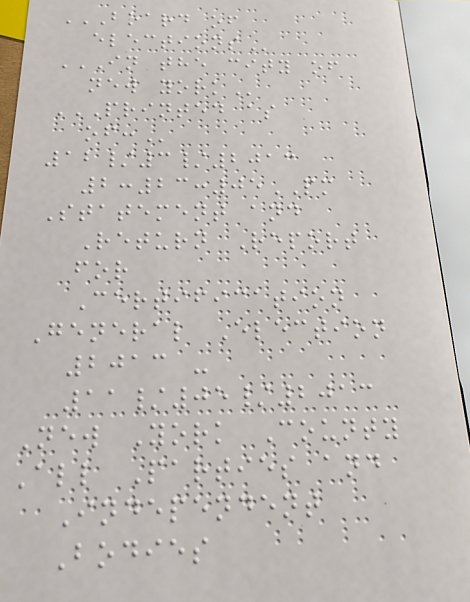BOARD OF
ELECTIONS
IN THE CITY OF
NEW YORK
PRINTED AS
OF:
12/3/2013
2:23:05PM
Statement and
Return Report
for
Certification
General Election
2013 -
11/05/2013
New York County
All Parties and
Independent
Bodies
